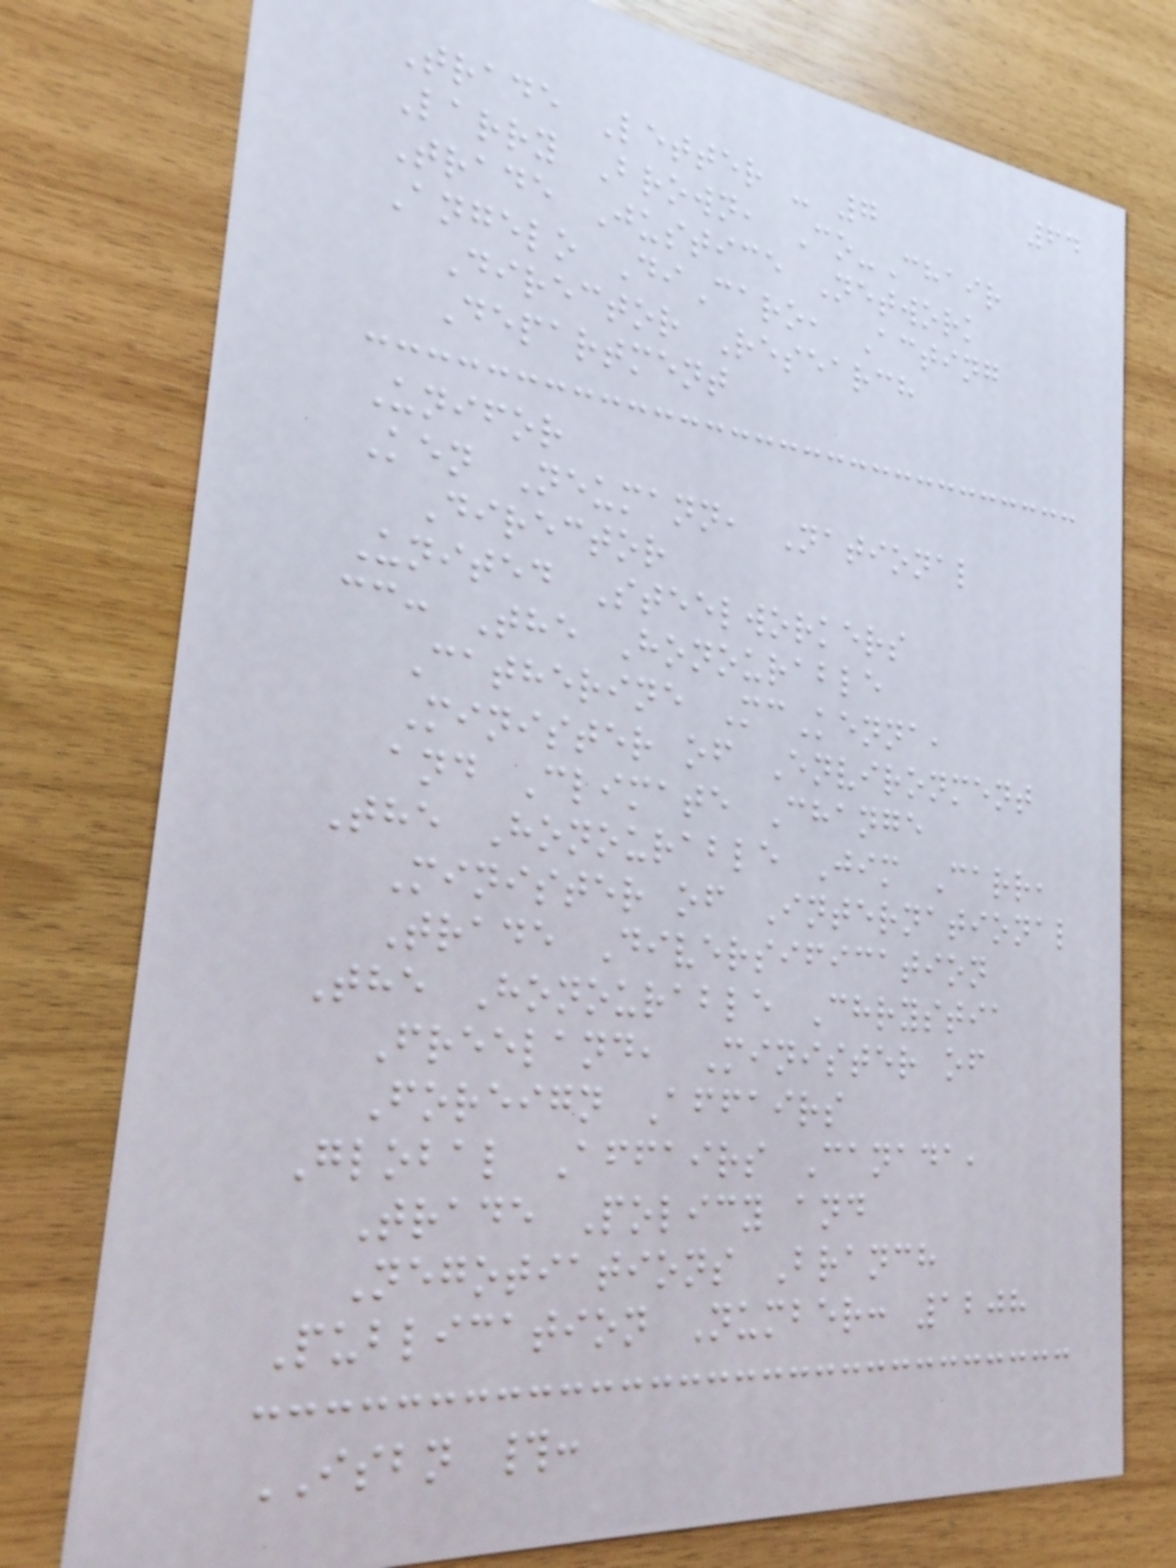64
Trade Letter - 7
Larry Brown, Co-Chair
Trade Justice Network
Angelo DiCaro, Acting
Director Research
Department
Unifor
Ken Neumann, National
Director
United Steelworkers
cc: The Honourable
Catherine McKenna,
Minister of Environment
and Climate Change
The Honourable Jim Carr,
Minister of International
Trade Diversification
The Honourable Chrystia
Freeland, Minister of
Foreign Affairs
Global Affairs Canada,
Trade Policy and
Negotiations Branch
Publication Number: 1208
ISBN #:
